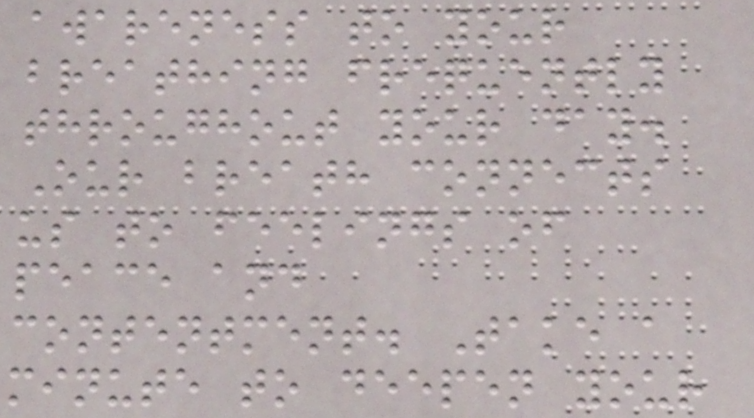awareness to your
breathing frequently
throughout your day.
Our breath connects
us to feelings of
peace and
contentment. Take a
minute to deepen your
